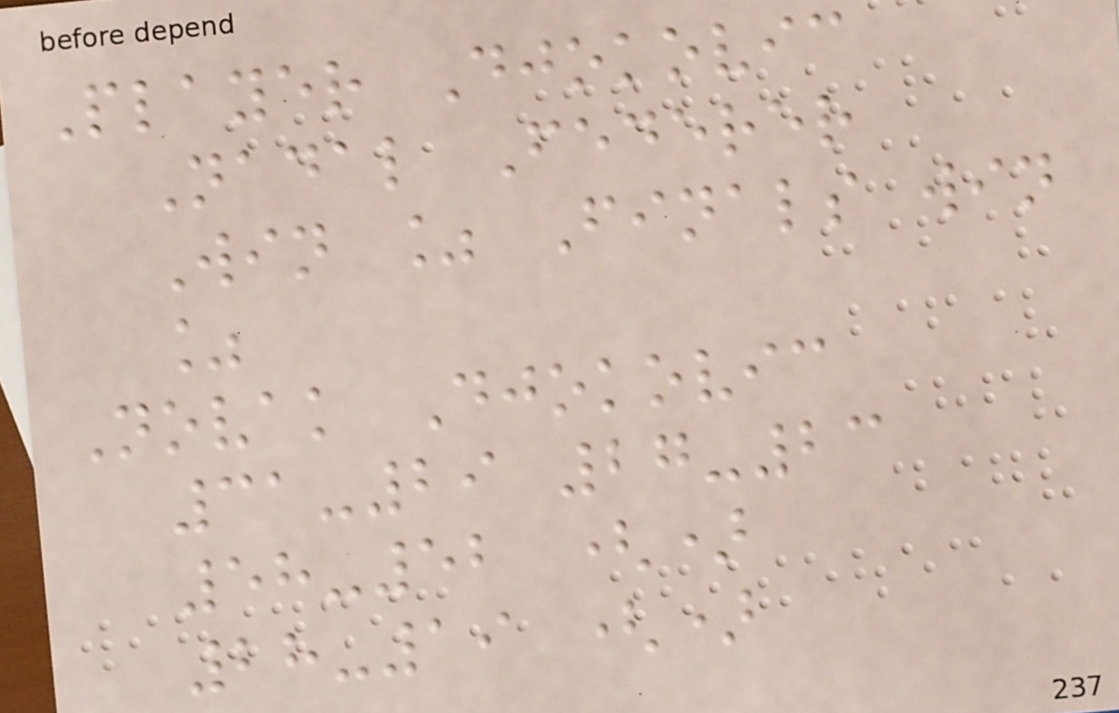Player Djokovic
Nadal Federer
Win % Finals win
%
Novak Djokovic
31-29 27-23
58-52 ()
28-19 ()
